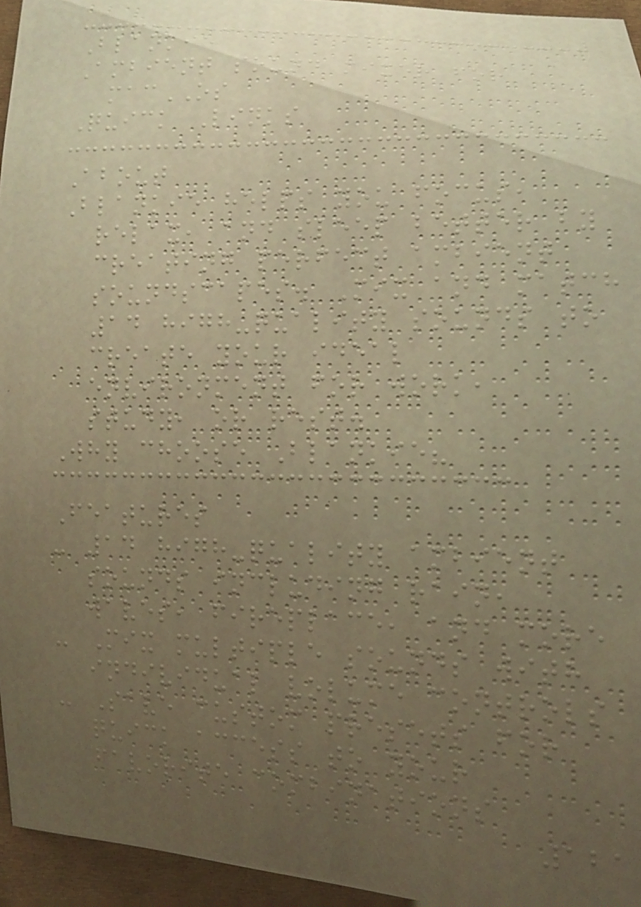Blankie
Ambient sound mixer for
macOS
Quick Links
About
Blankie helps you focus,
relax, and sleep better by
creating perfect ambient
soundscapes. Mix and match
14 high-quality sounds to
create your ideal
environment for work,
study, or rest.
Why choose Blankie?
Features
- 14 high-quality ambient
sounds including rain,
waves, fireplace, and more
- Mix multiple sounds with
individual volume controls
- Save custom presets for
quick access to your
favorite combinations
121
